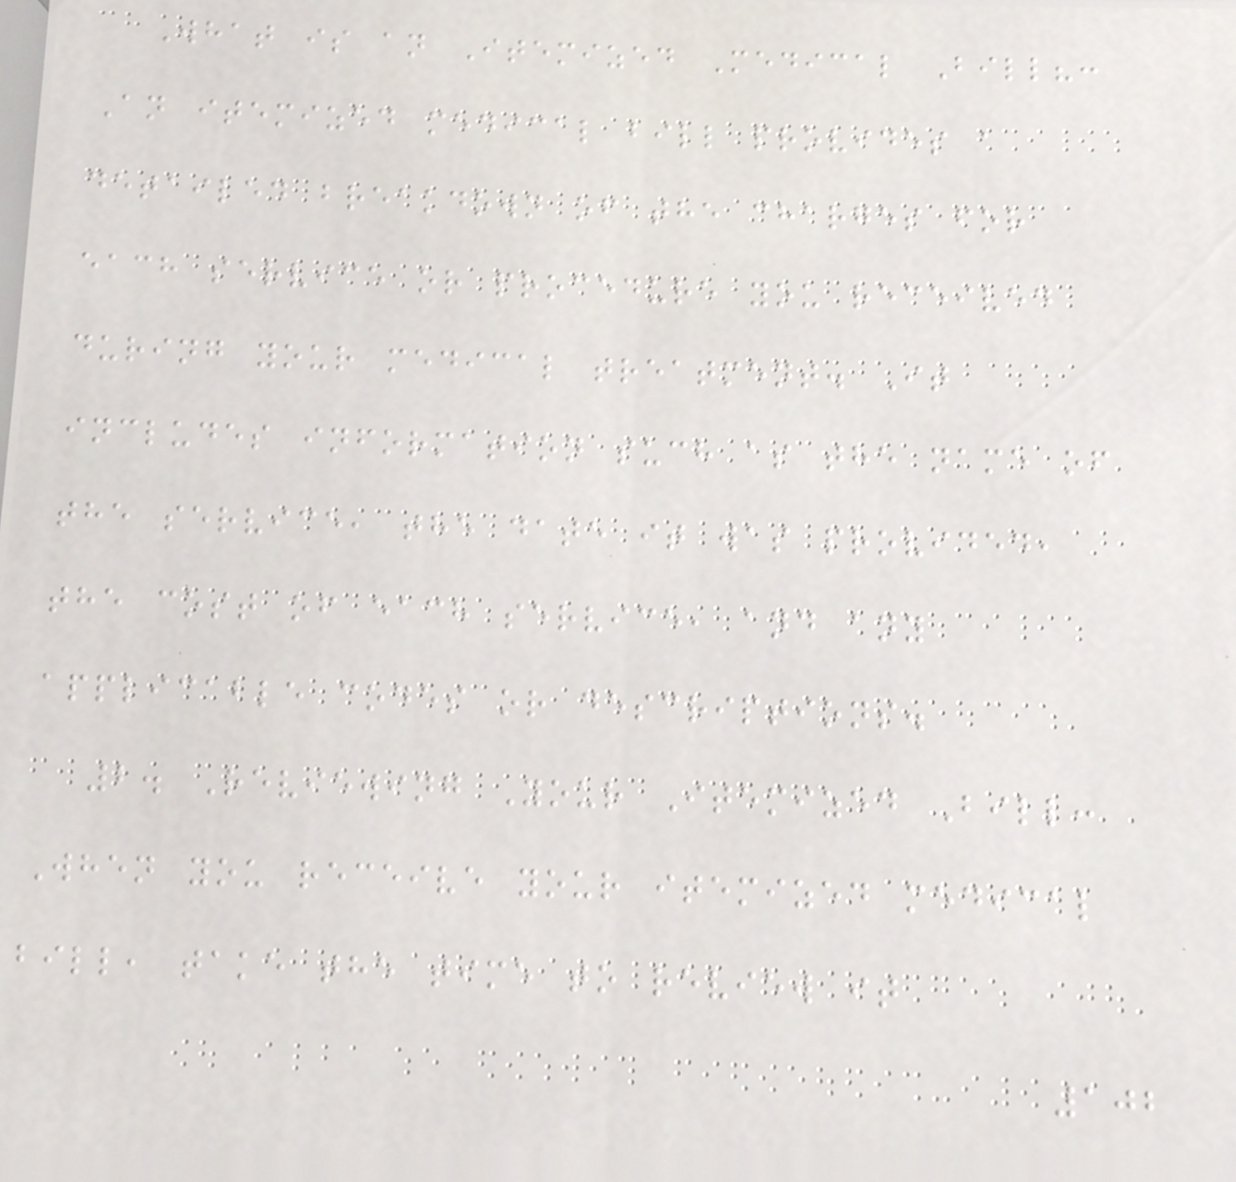What is an Itemized Medical Bill?:
An itemized medical bill provides a
detailed breakdown of the charges for
each service or procedure you received
during your medical treatment. It
includes information such as the name of
the service, the date it was provided,
the cost of each service, and any
applicable codes or descriptions.
2. Reviewing Your Itemized Bill:
When you receive your itemized medical
bill, take the time to review it
102
